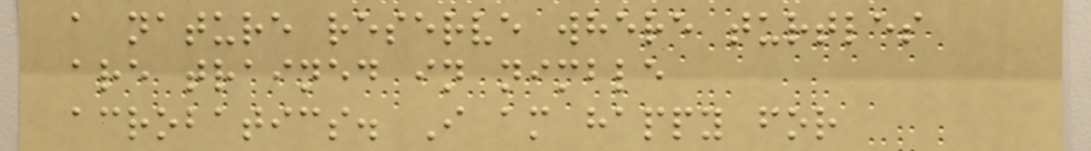a nature reserve where turtles
are trained in nimble
acrobatics. I am happy for
